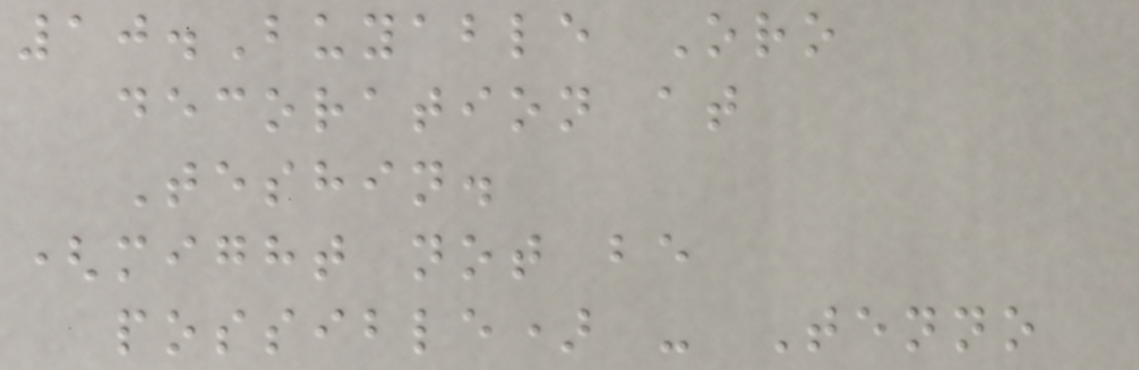10.Buyable Oro
decoration at
Teshin.
(might not be
possible) - Tenno
